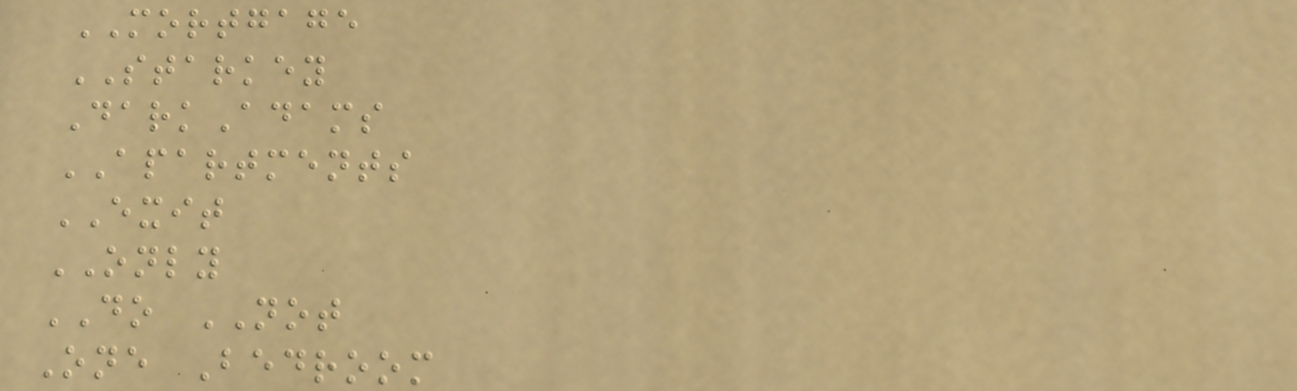MORTGAGE
STARKEY
DarkAdams
APARTMENTS
EXIT
ONLY
DO NOT
One Bedroom
